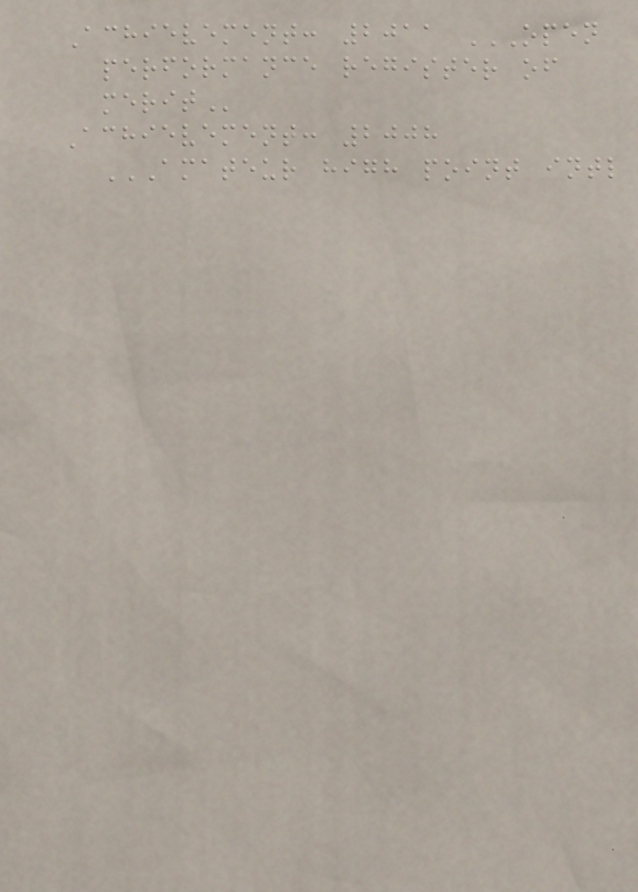Achievement: 2011 OPEN
PERFORMANCE REGISTER OF
MERIT
Achievement: 2008
AMATEUR HIGH POINT INTL
